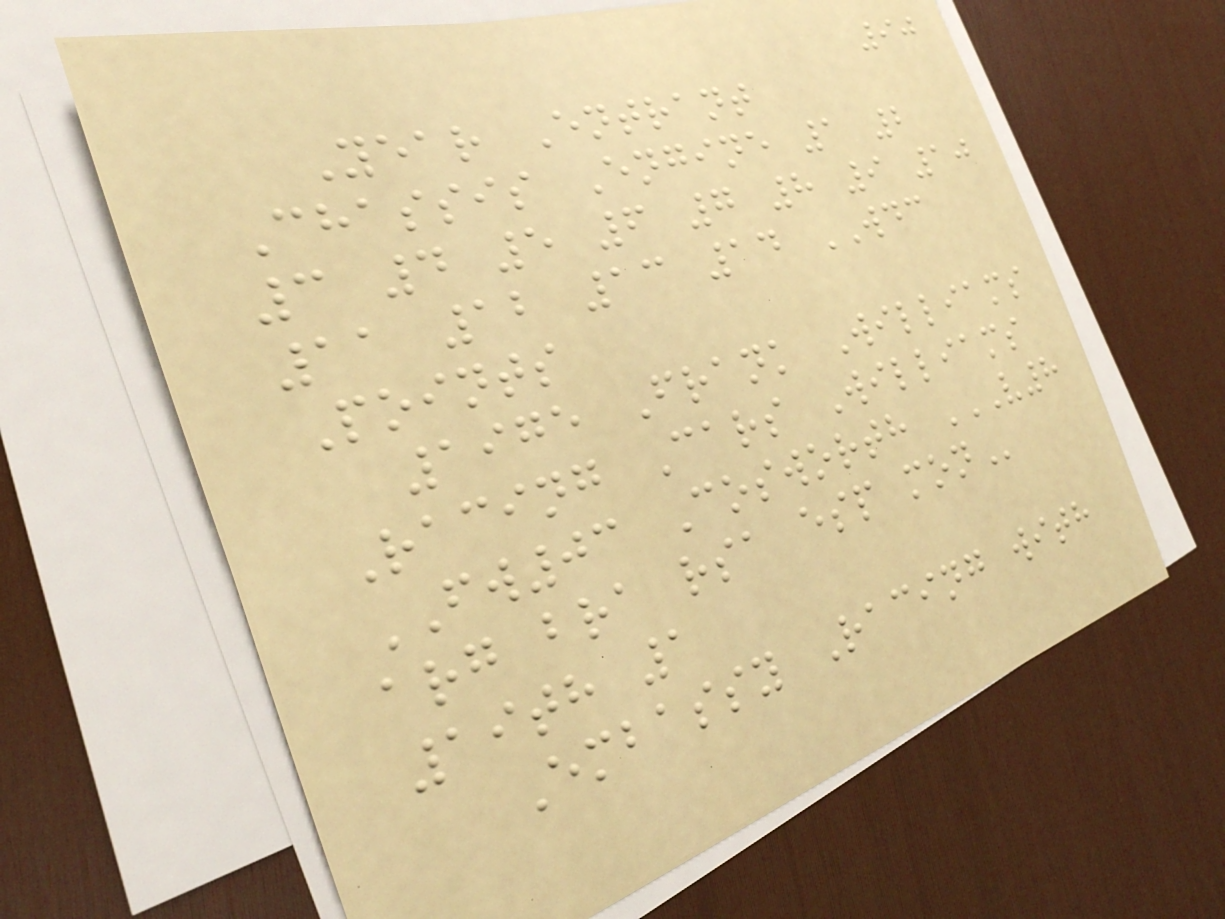90
Year Entrant
Chassis Engine 1 2
3 4 5 6 7 8 9 10
11 12 13 14 WDC
Points
1975 Frank Williams
Racing Cars Williams
FW03 Cosworth V8
ARG BRA RSA ESP MON
19th 1
Embassy Racing with
